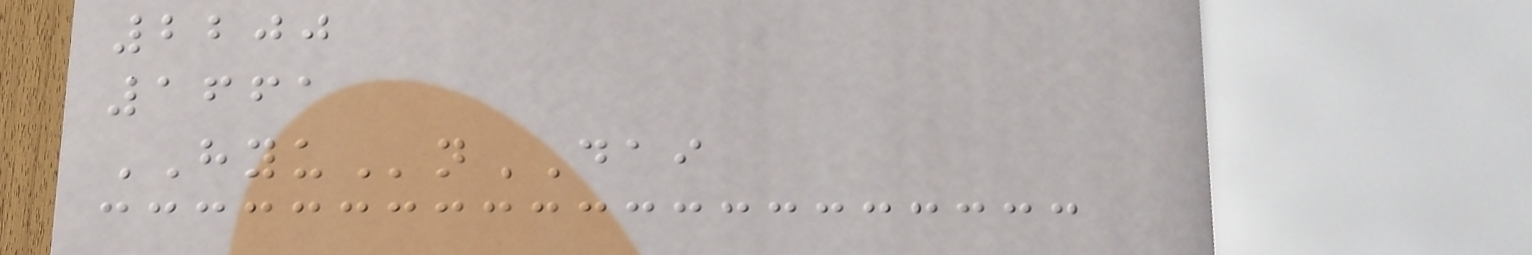2200
1661
HYUnDAI
